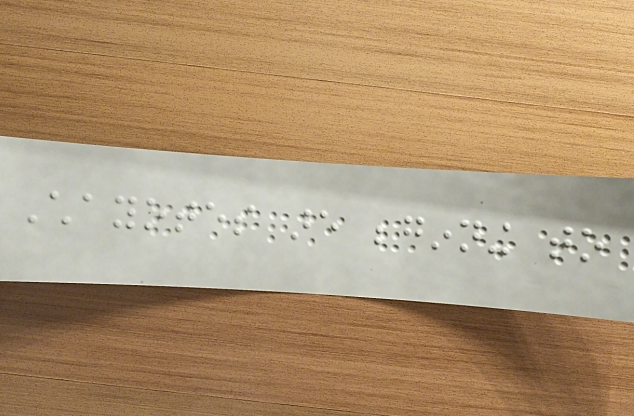Chayotes are beginning to
